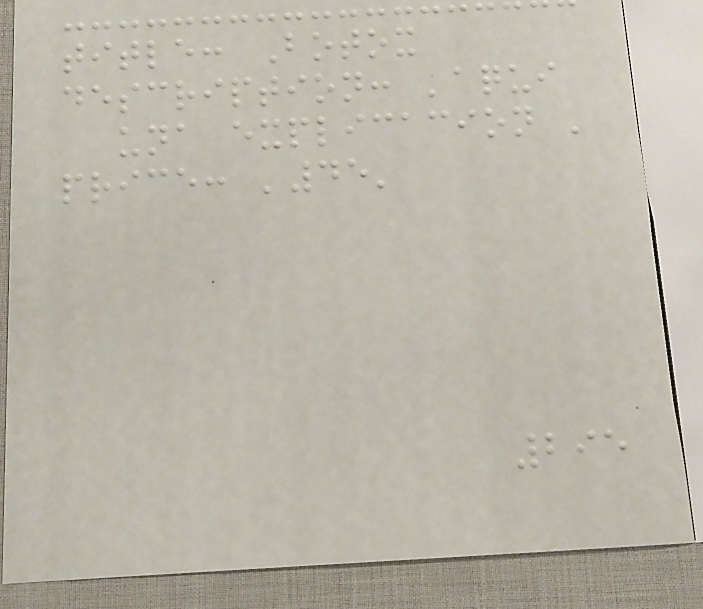title: Botox
description: 'aqui
una explicacion '
price: '45'
295
